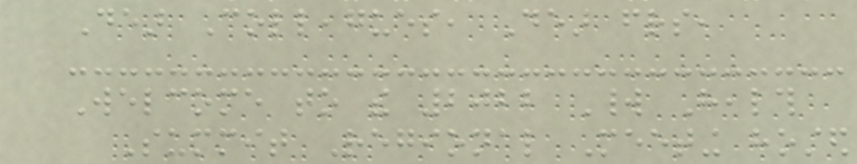Dear Colleagues, Dear friends,
Welcome to the 2022 World Health
Summit Regional Meeting hosted
